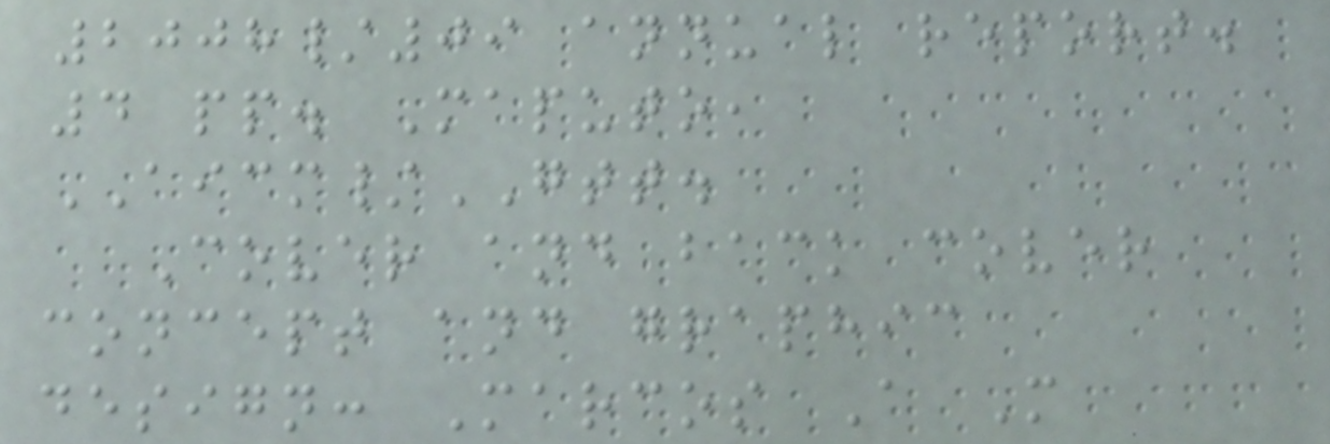2008/09 annual report.
4 pp. Maputo,
AICM/GTT.
Cover and back cover
concept and graphic
design: Marcos A M
